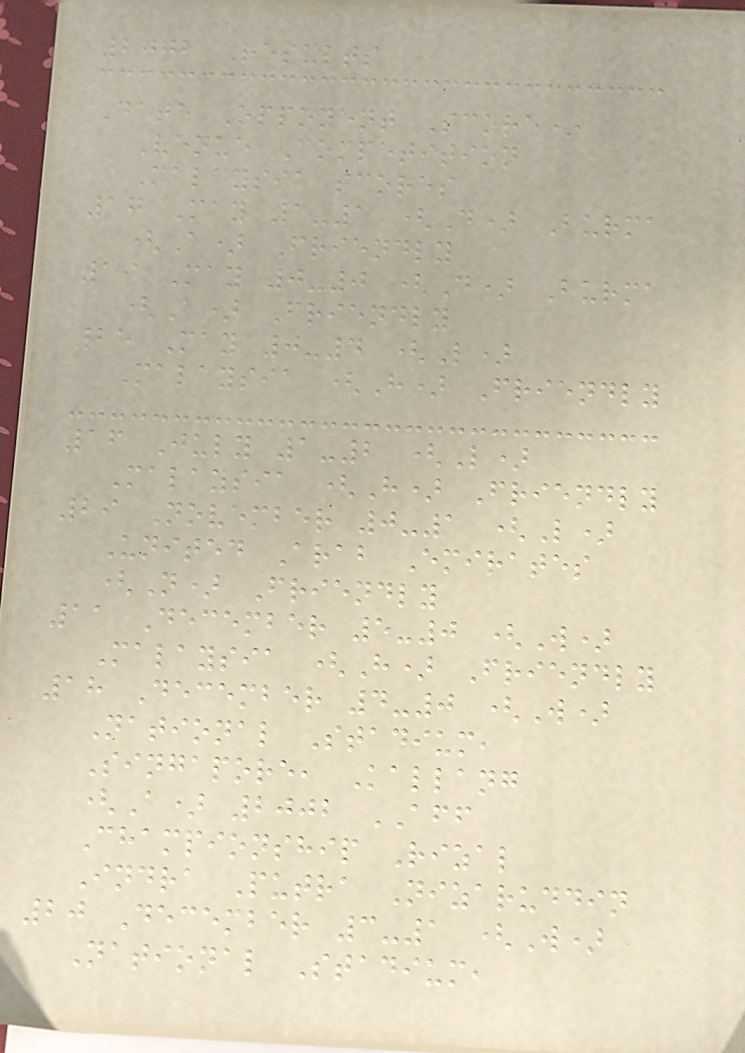2002 Results
Date Opponent Score*
Venue Competition
Malaysia scores
17 May 1-1 (D) Burma
(A) Friendly
19 May 0-0 (D) Burma
(A) Friendly
25 May 0-4 (L)
Malaysia (H) Friendly
16 July 1-2 (L)
Malaysia (H) Friendly
29 November 0-1 (L)
United Arab Emirates
(N) Friendly
11 December 5-0 (W)
Malaysia (H) Friendly
18 December 4-0 (W)
National Stadium,
Singapore, Kallang
(A) 2002 AFF
Championship Rizal
Indra Putra Nizaruddin
20 December 3-1 (W)
National Stadium,
